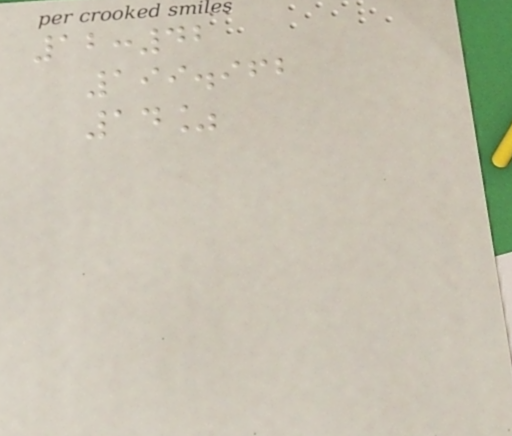12:42
199.962
14%
